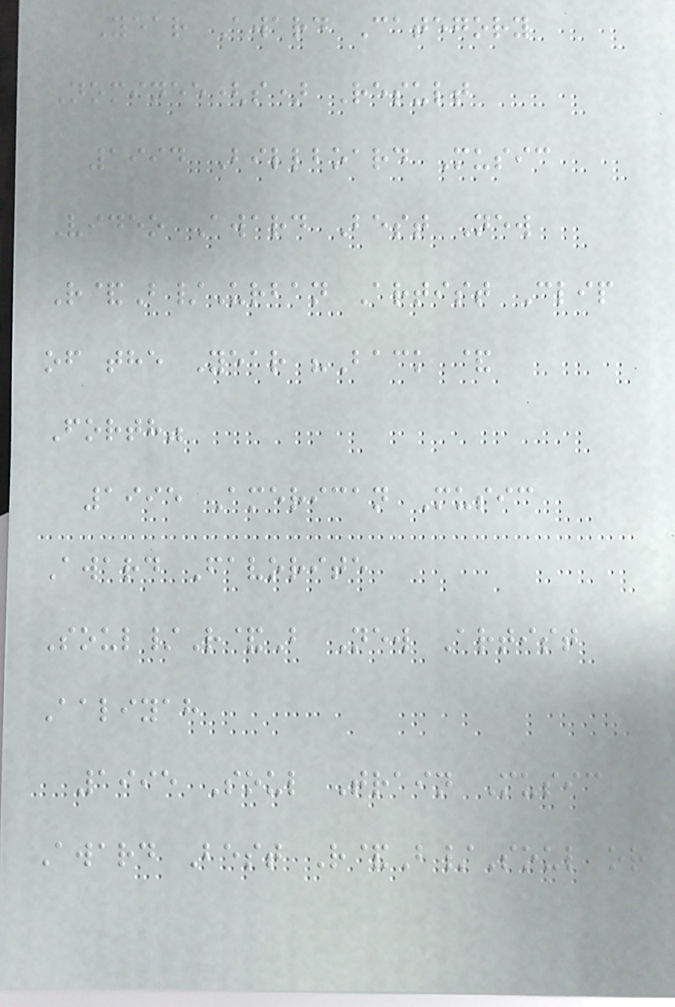Year Award Category
Nominee(s) Result
1994 Billboard Music
Video Award Best New
R&B/Urban Artist Clip
of the Year "Back &
Forth"
1995 American Music
Award Favorite
Soul/R&B New Artist
Aaliyah
1995 Soul Train Music
Award Best R&B/Soul or
